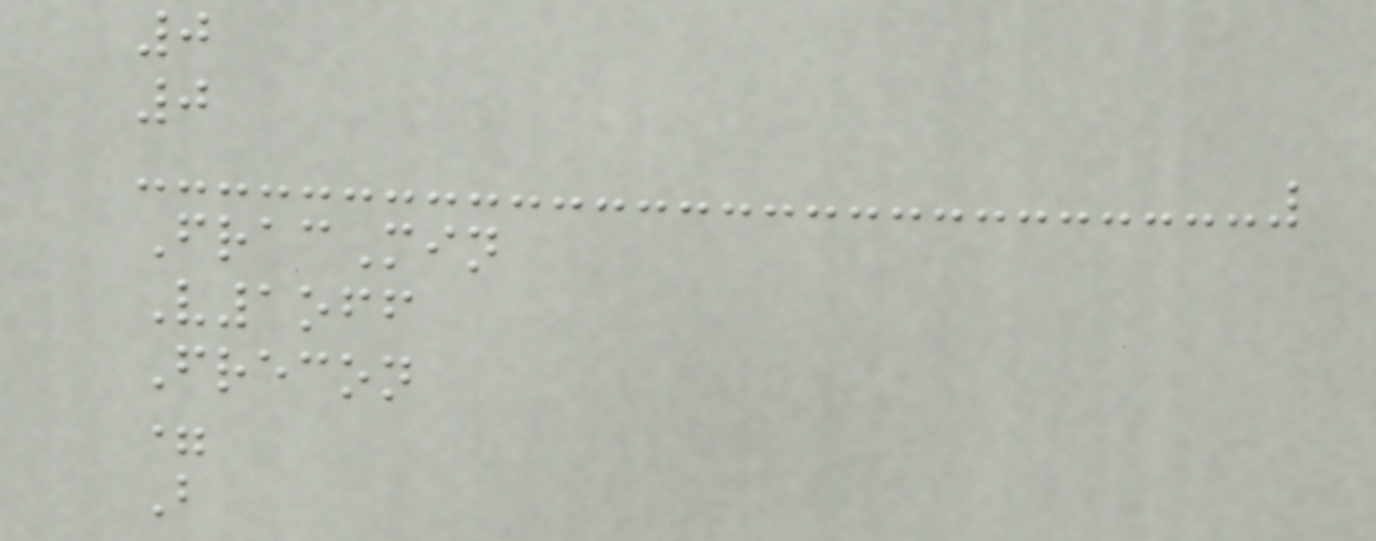0
0
FracMin
V1off
Frecon
=
B
